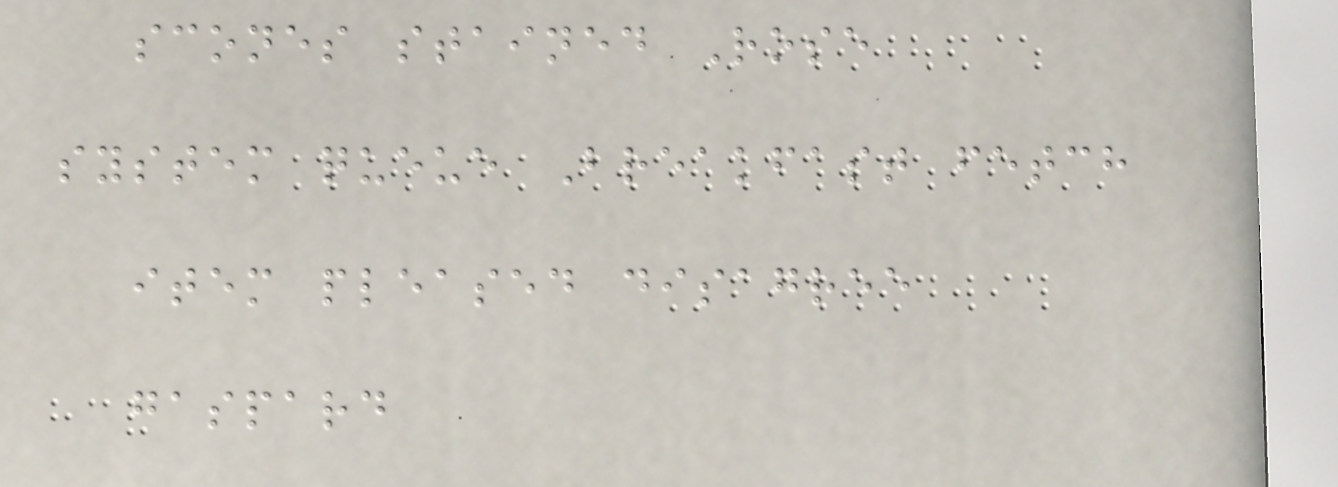scones stained Rose
system queue Breakfast fetch
item pleased disagree
gaspard
